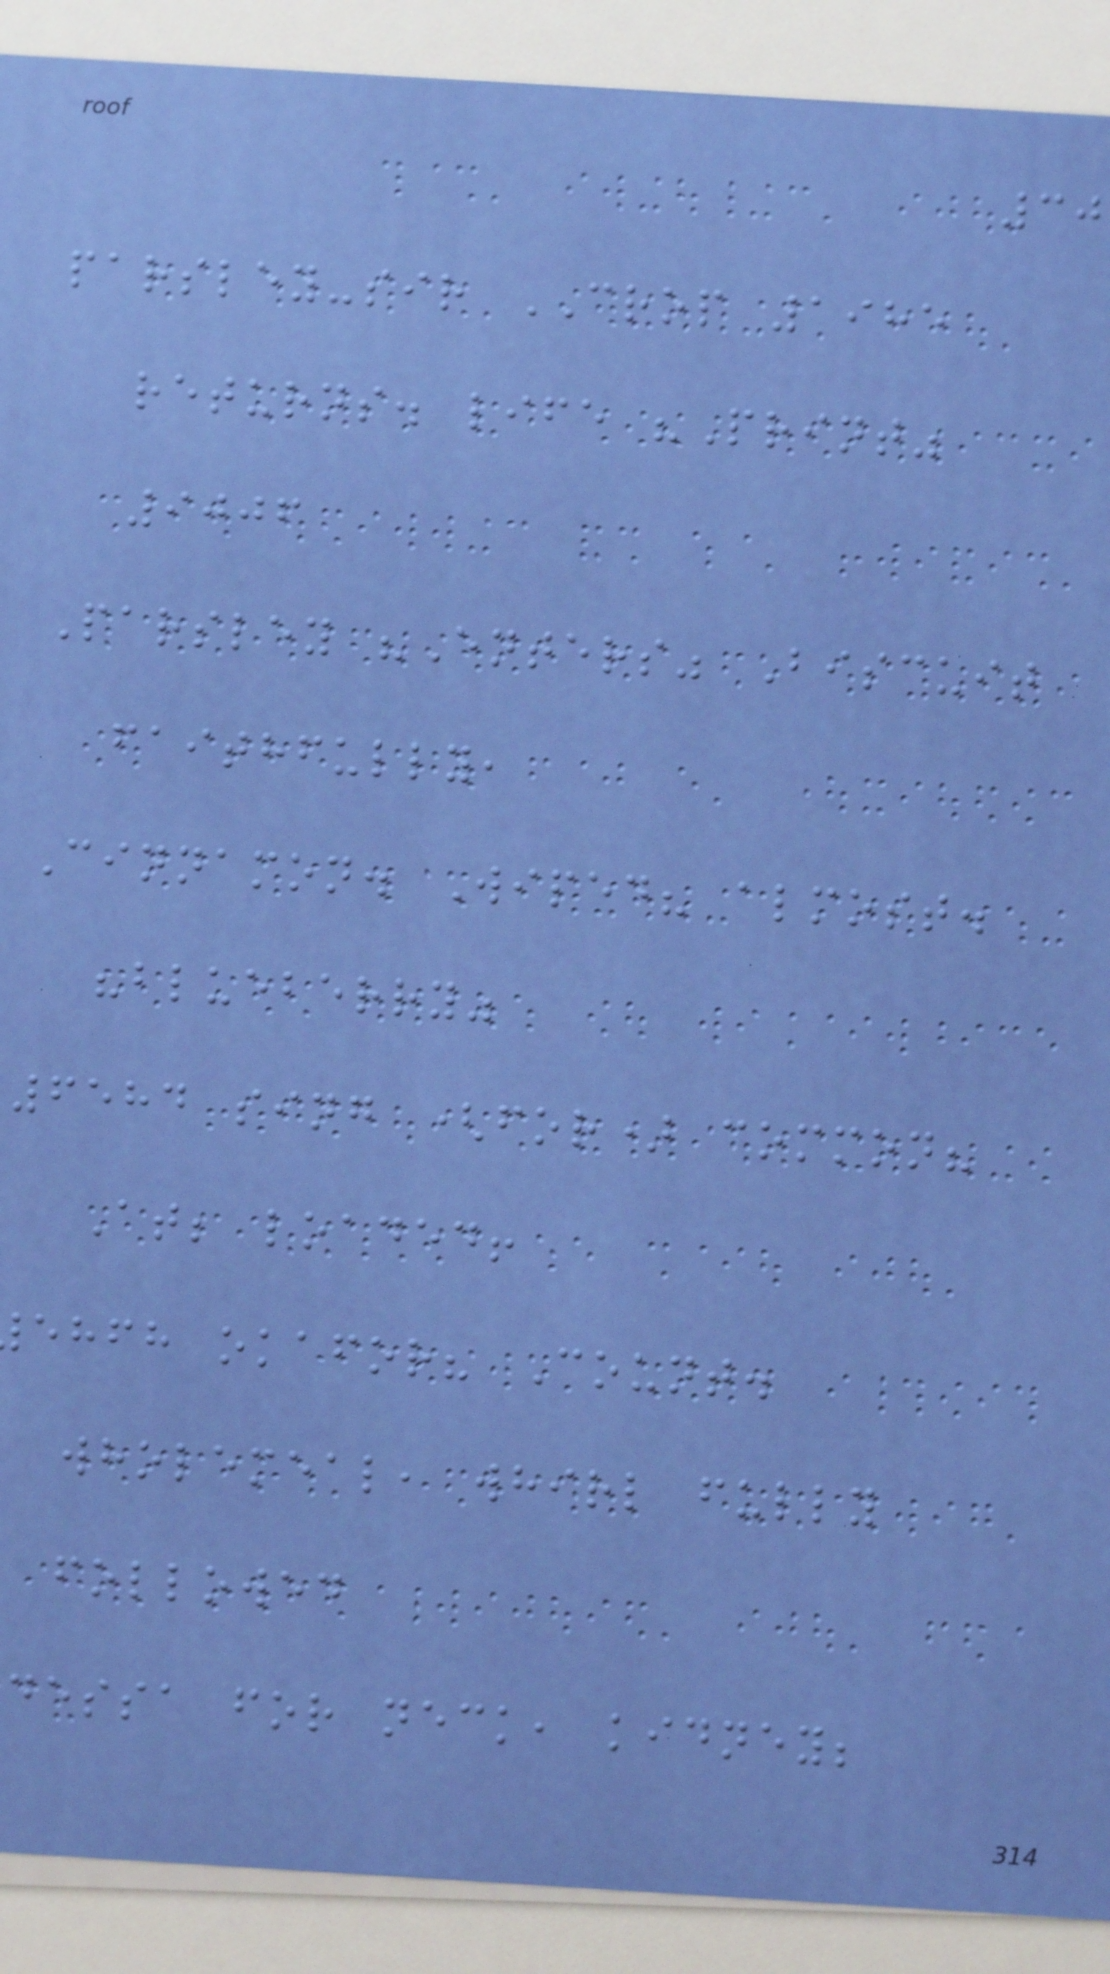30
parsley-sir CROP 1985
returns. life "Print"
9006
Parsley "Enters" Biscuit
faithfully,
Cinnamon. Wiped? almost.
"blueberry"
6584 sing (for) common?
At; loaded!
ehfh okafor? Count.
wholemeal, whirl fully
followed
dessa for neck, kidney;
